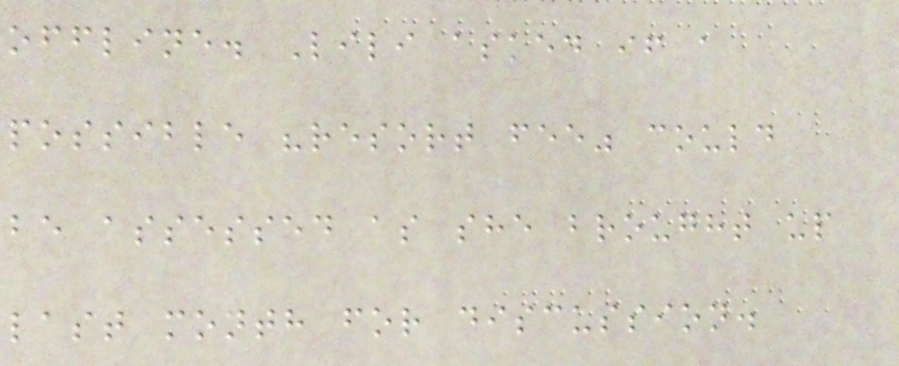offline. Lili asked if a
possible "resort fee" could
be assessed as she brought up
last month for discussion.
